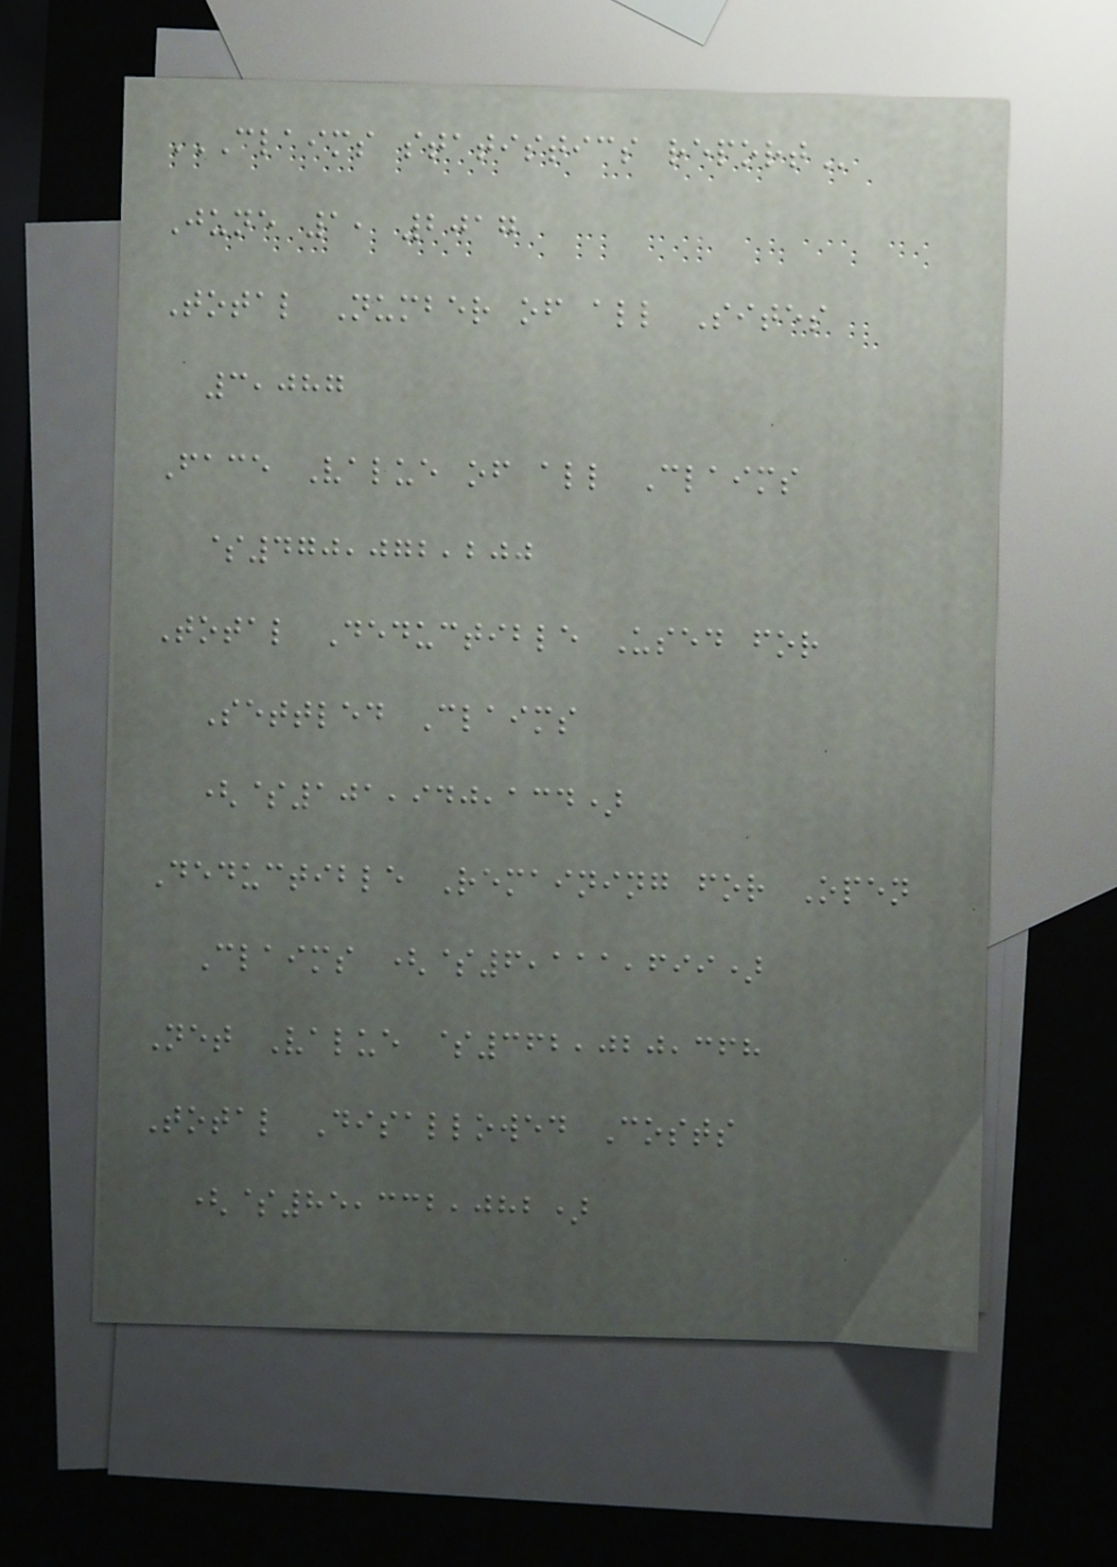CLAIMS STATISTICS REPORT
June 1, 2017
Total Number of all Sites
3,087
Face Value of all Claims
$470,072,200
Total Deductible Used for
Settled Claims
($101,940,134)
Deductible Remaining for Open
Claims ($6,111,699)
Net Value $362,020,368
Total Disallowed Costs
($85,332,082)
